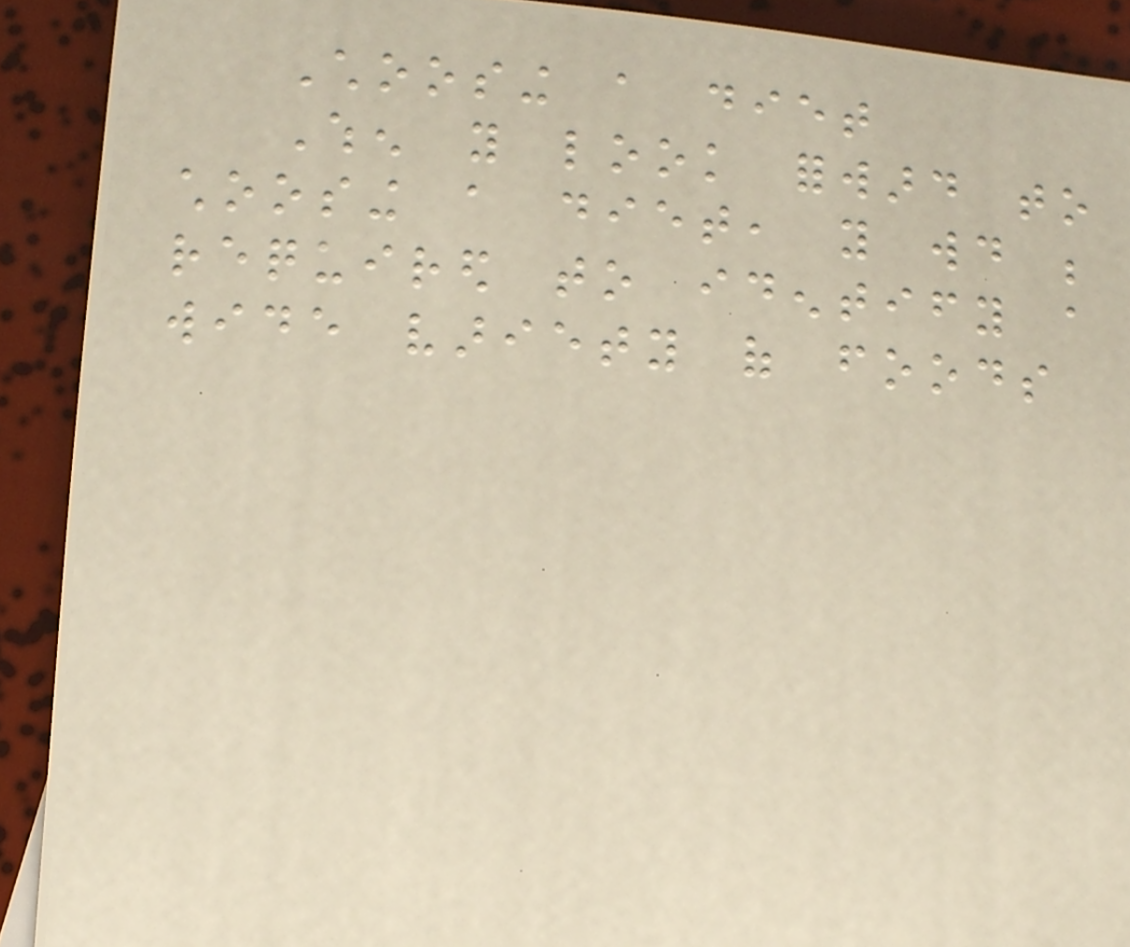Choosing a diet
When you look forward to
choosing a diet, you would be
required to identify a
wide variety of foods
